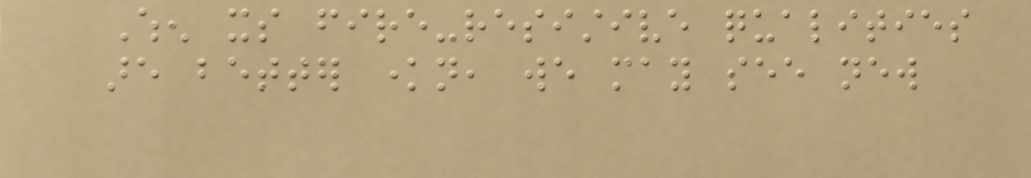When its fire-resistive qualities
are better known, we may see new
